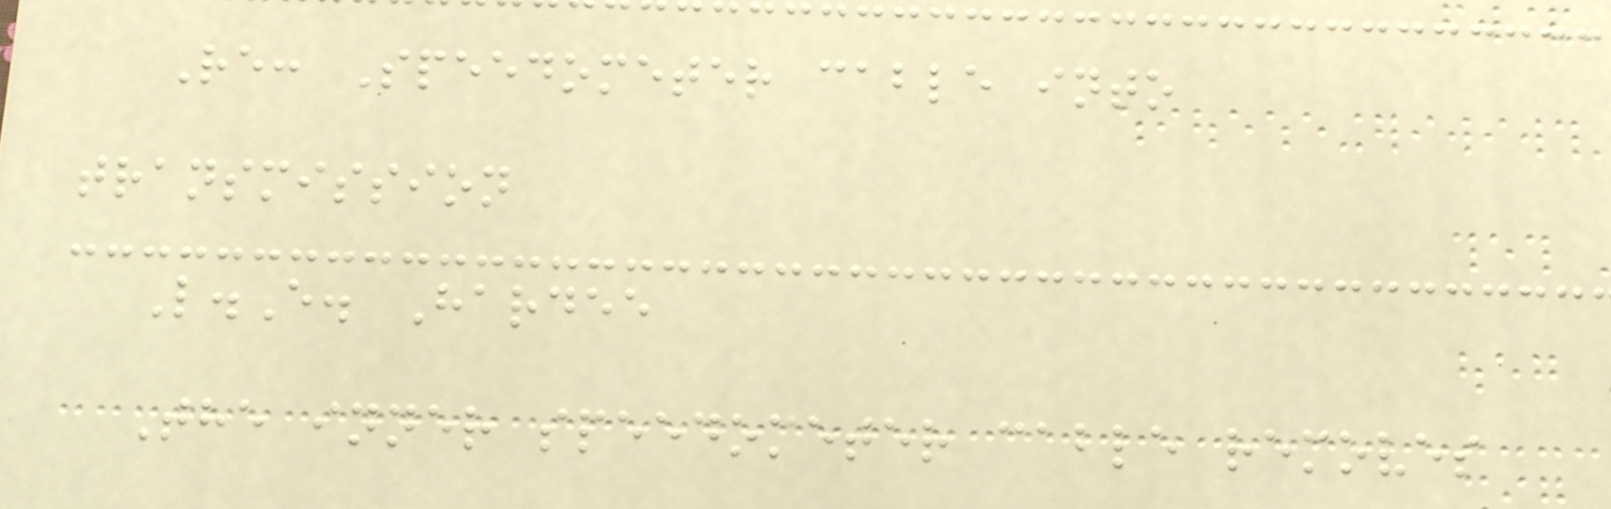Re: Speedometer cable into
transmission
L.E. Hardee
The inner speedometer cable removes
